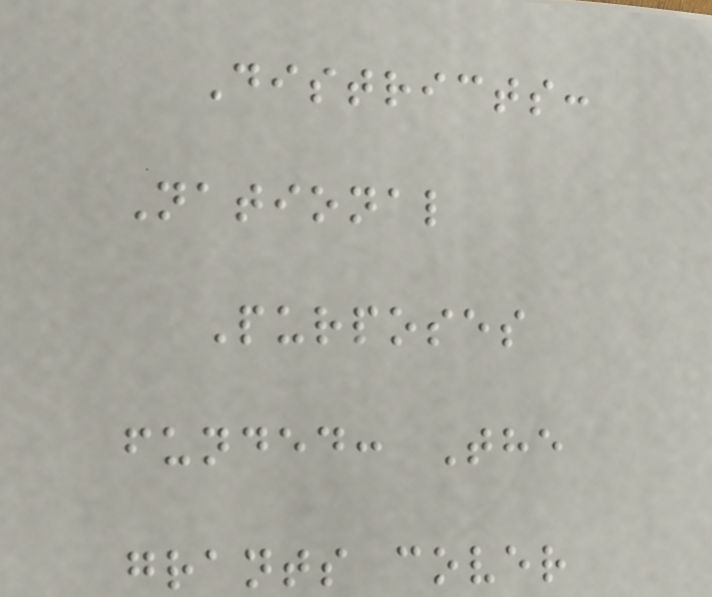Districts:
National
Purposes
funded: The
grants cover
